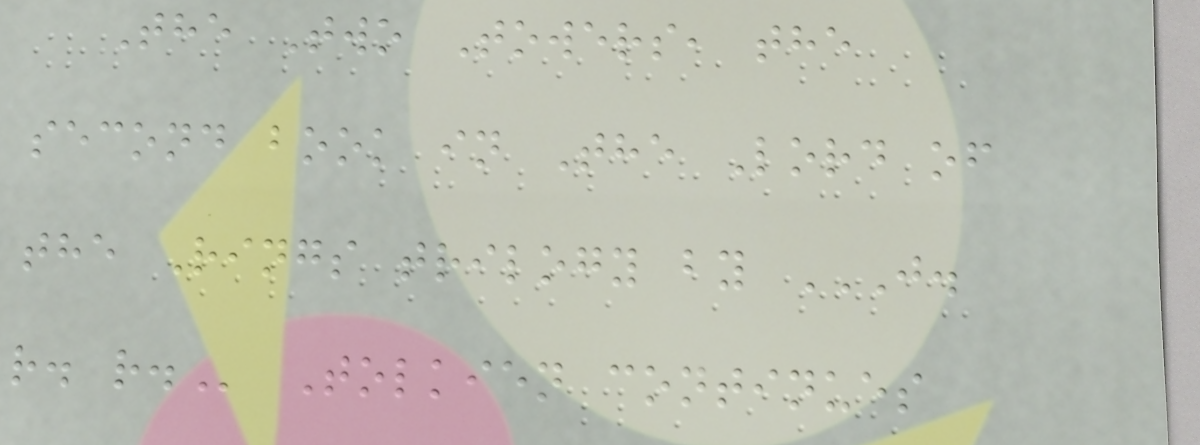The Two Towers, the
second book in The Lord of
the Rings trilogy by J.
R. R. Tolkien continues
